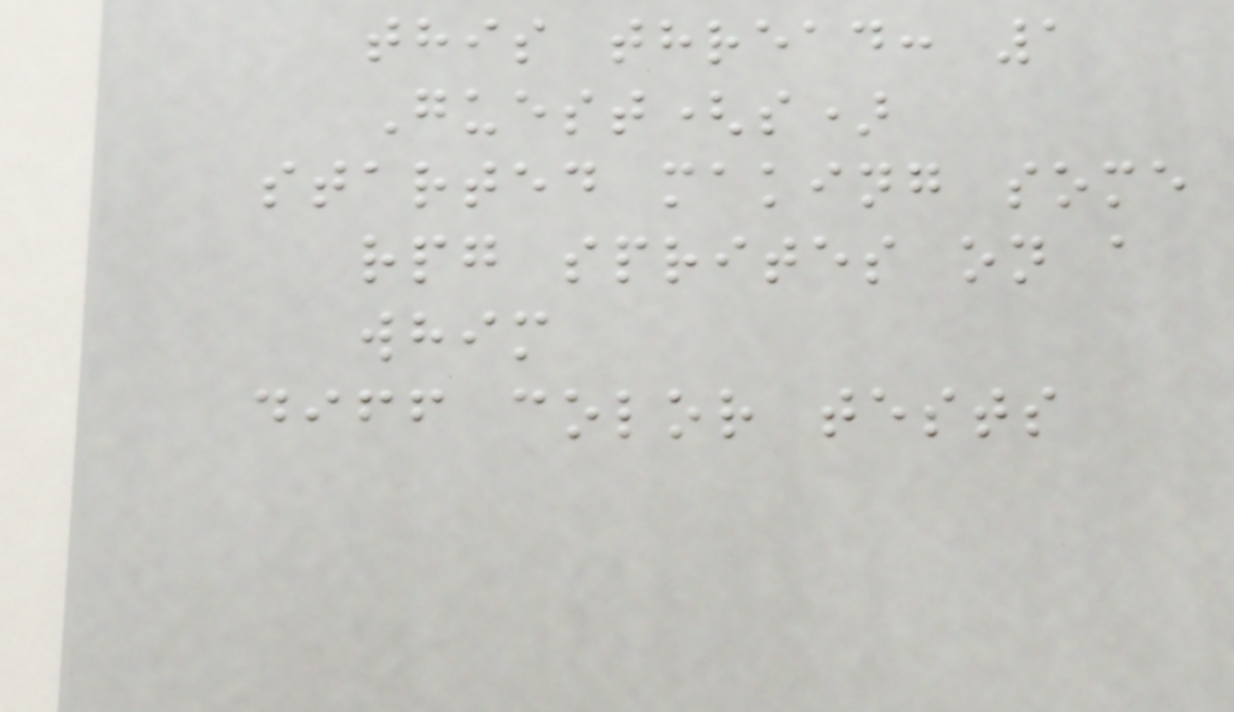this thread: 1
Guest(s)
started making some
rpg sprites on a
whim
diff color tests
